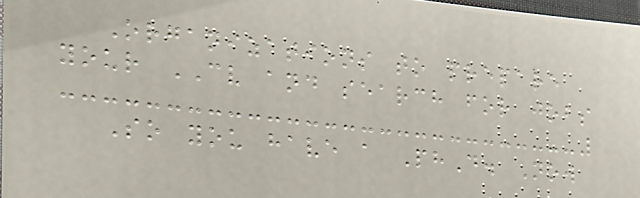Organizations to prepare
your CV and search for jobs
So you have a PhD. Now
